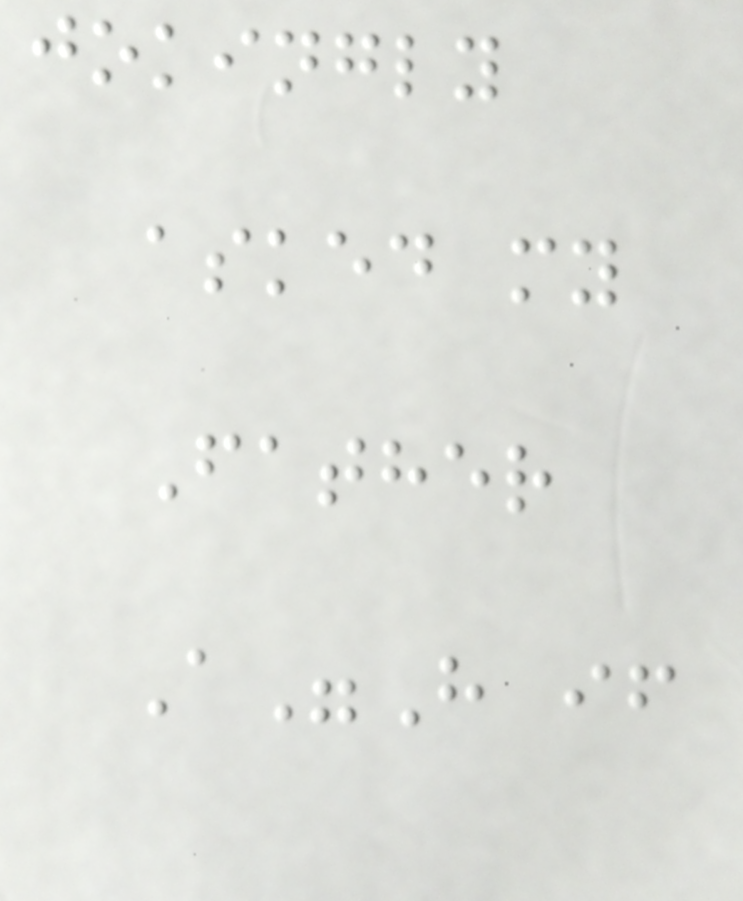jokingly
asked my
Father
A"H if
